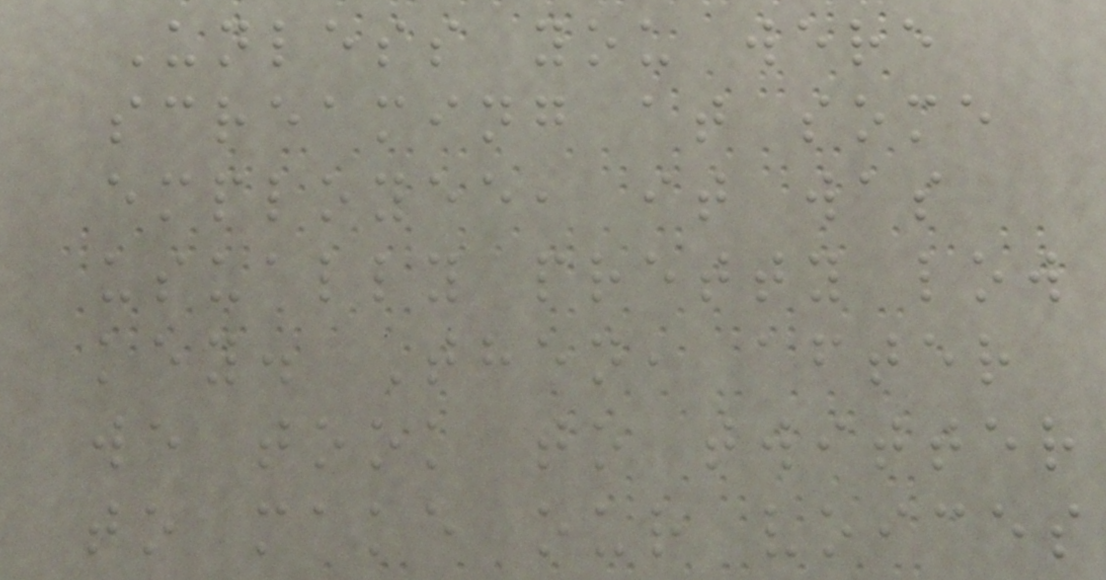Unless you were
screaming at some
employee, it was
usually pretty low
key. Then, after
we took to twitter
to make our voices
